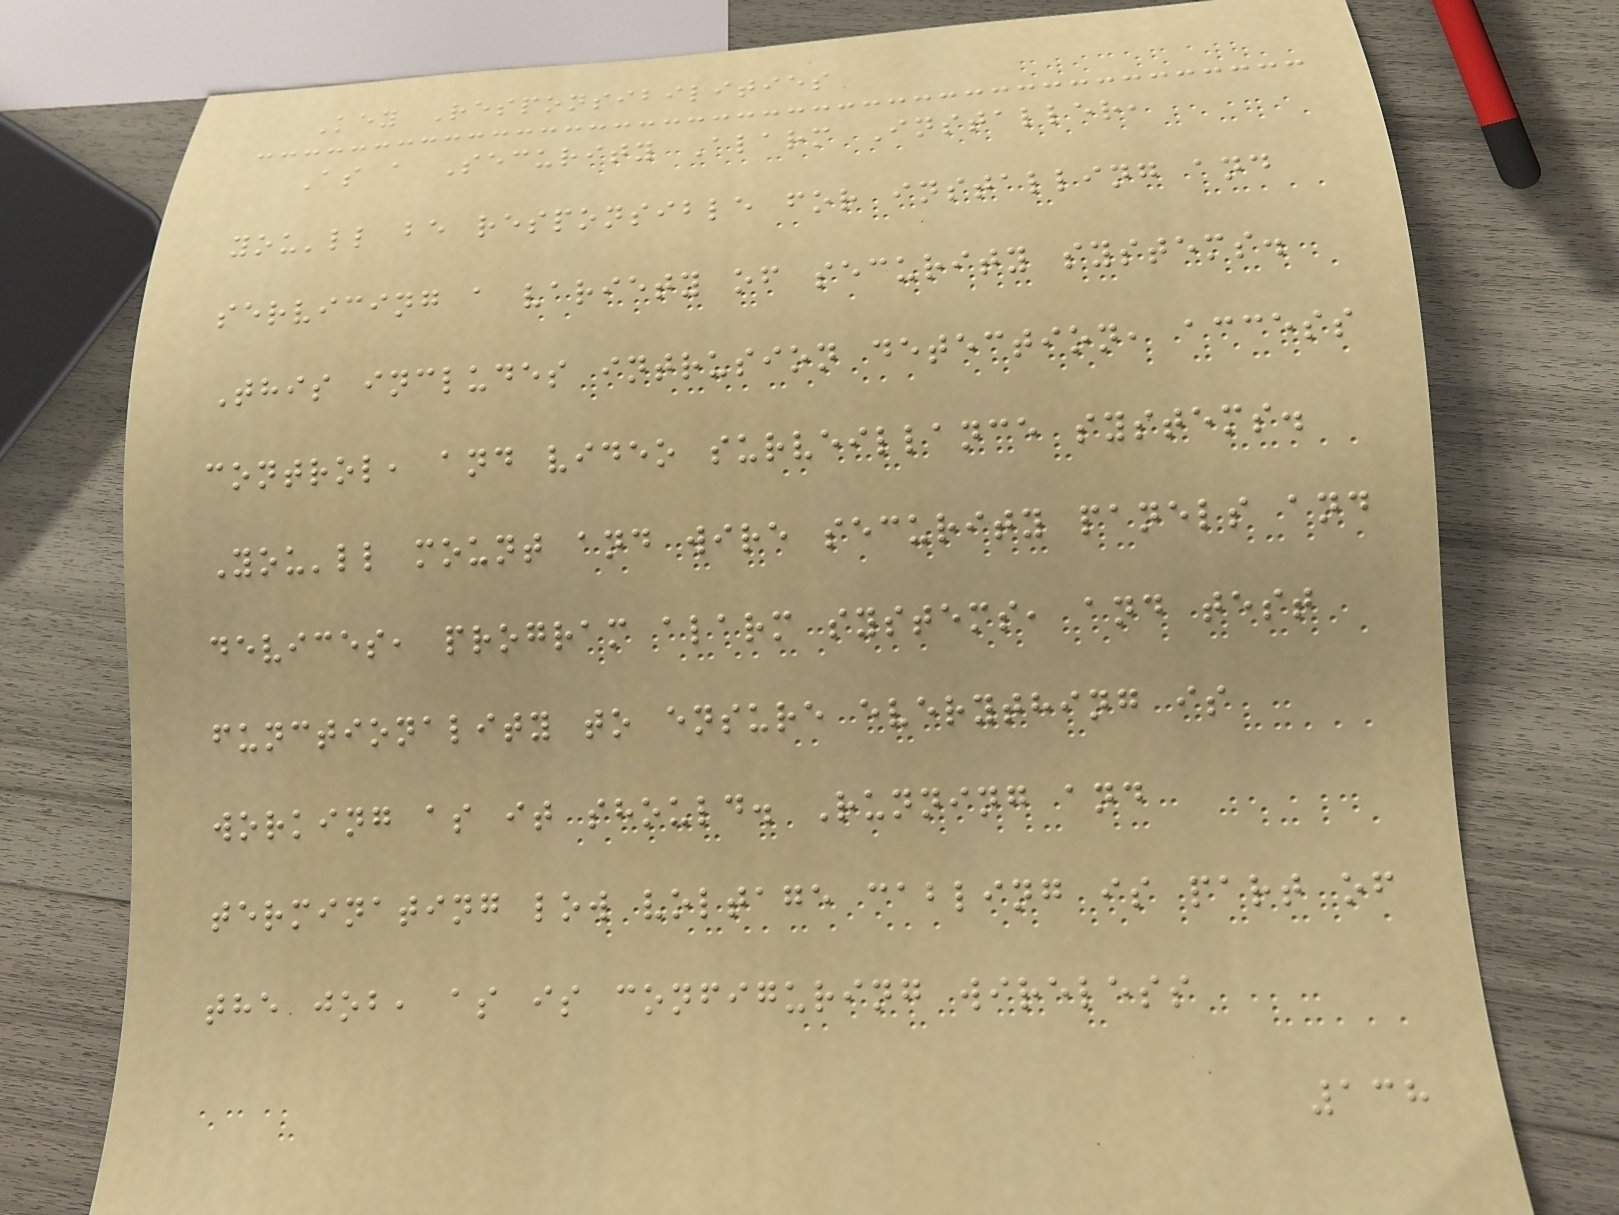Key Responsibilities
As a Security Alarm Installer,
you'll be responsible for installing and
servicing a variety of security systems.
This includes intrusion detection, access
control, and video surveillance systems.
You'll mount and wire security panels and
devices, program alarm systems, and test
functionality to ensure everything is
working as it should. Running and
terminating low voltage cabling is part of
the job, as is configuring wireless
138
